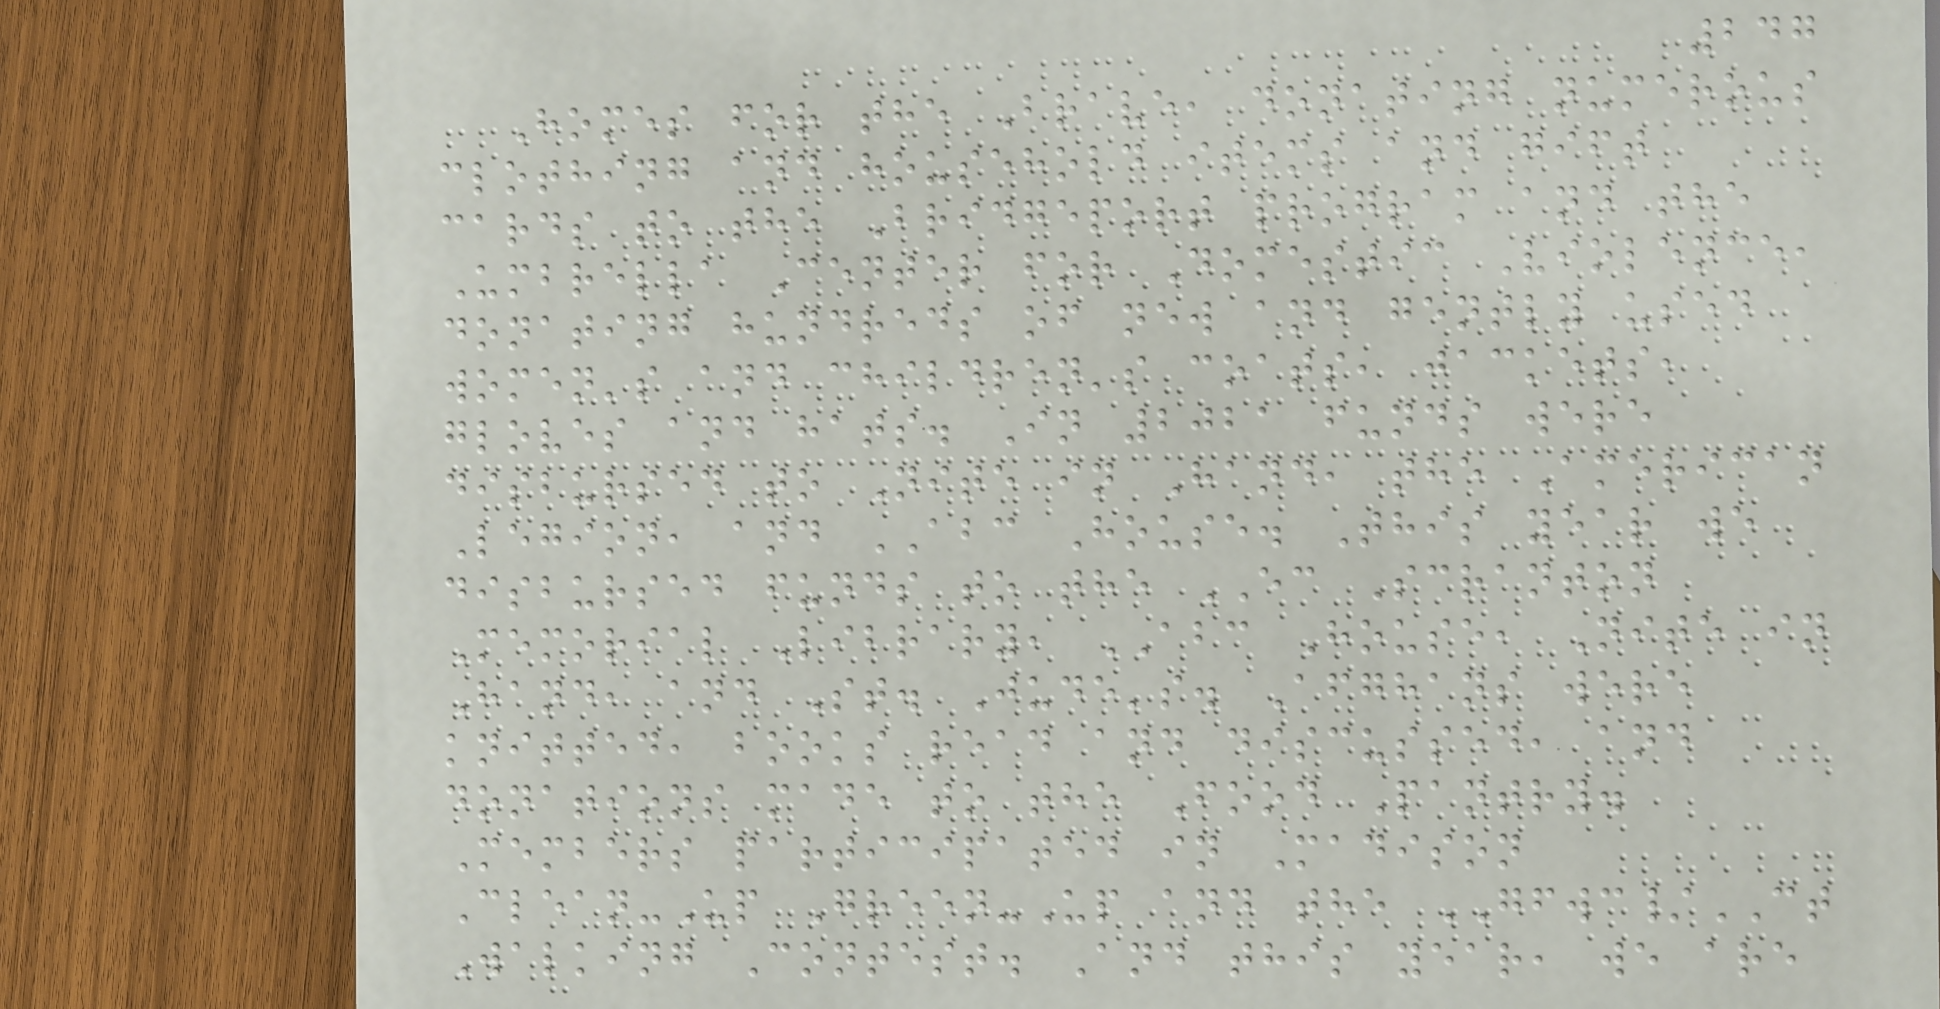247
Homes for the Brave, donating numerous
clothing and household items and gift
cards to the Bridgeport program and the
Umbrella Center for Domestic Violence,
donating hundreds of new and gently used
women's and children's coats, jackets,
gloves and hats. In 2021 funds were
disbursed to Nite in Hand, the American
Legion, and ABC House. This year we
disbursed funds to the EC Scranton
Memorial Library, ABC House, Nite in
Hand, and St. Jude's. Afghans were
knitted, books read and discussed, and
donations made to the Food Pantry.
Members participated in Madison
Clean-Up Green-Up and the GFWC/CT
Walking Contest. And this year, we are
